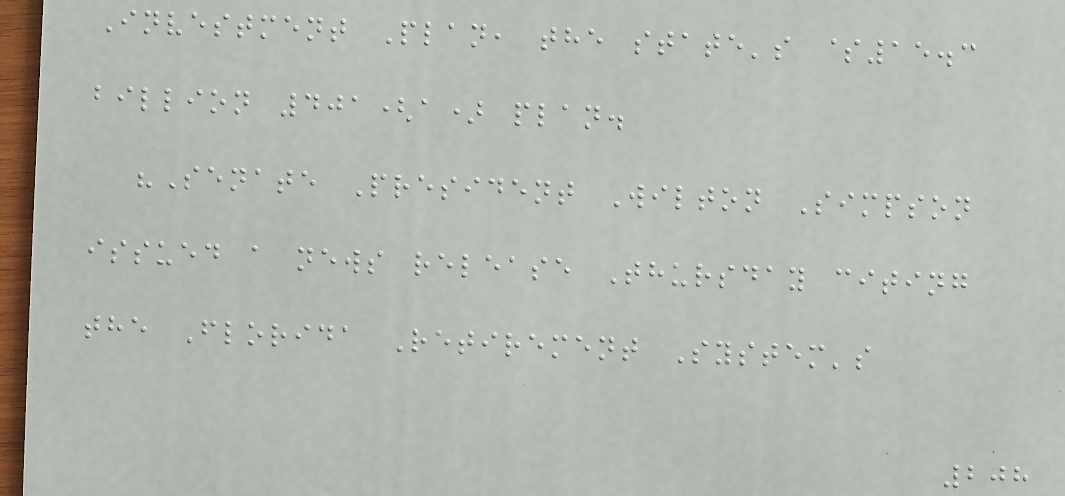Investment Plan, the state's $15.3
billion 401(a) plan.
"Senate President Wilton Simpson
issued a news release Thursday citing
the Florida Retirement System's
208
